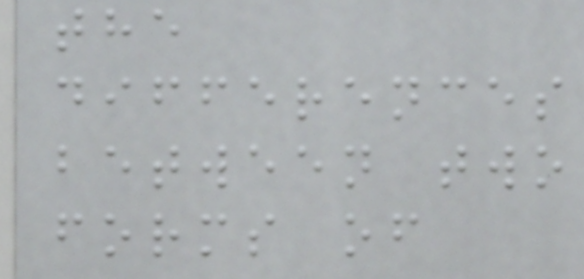the
differences
between two
forms of
